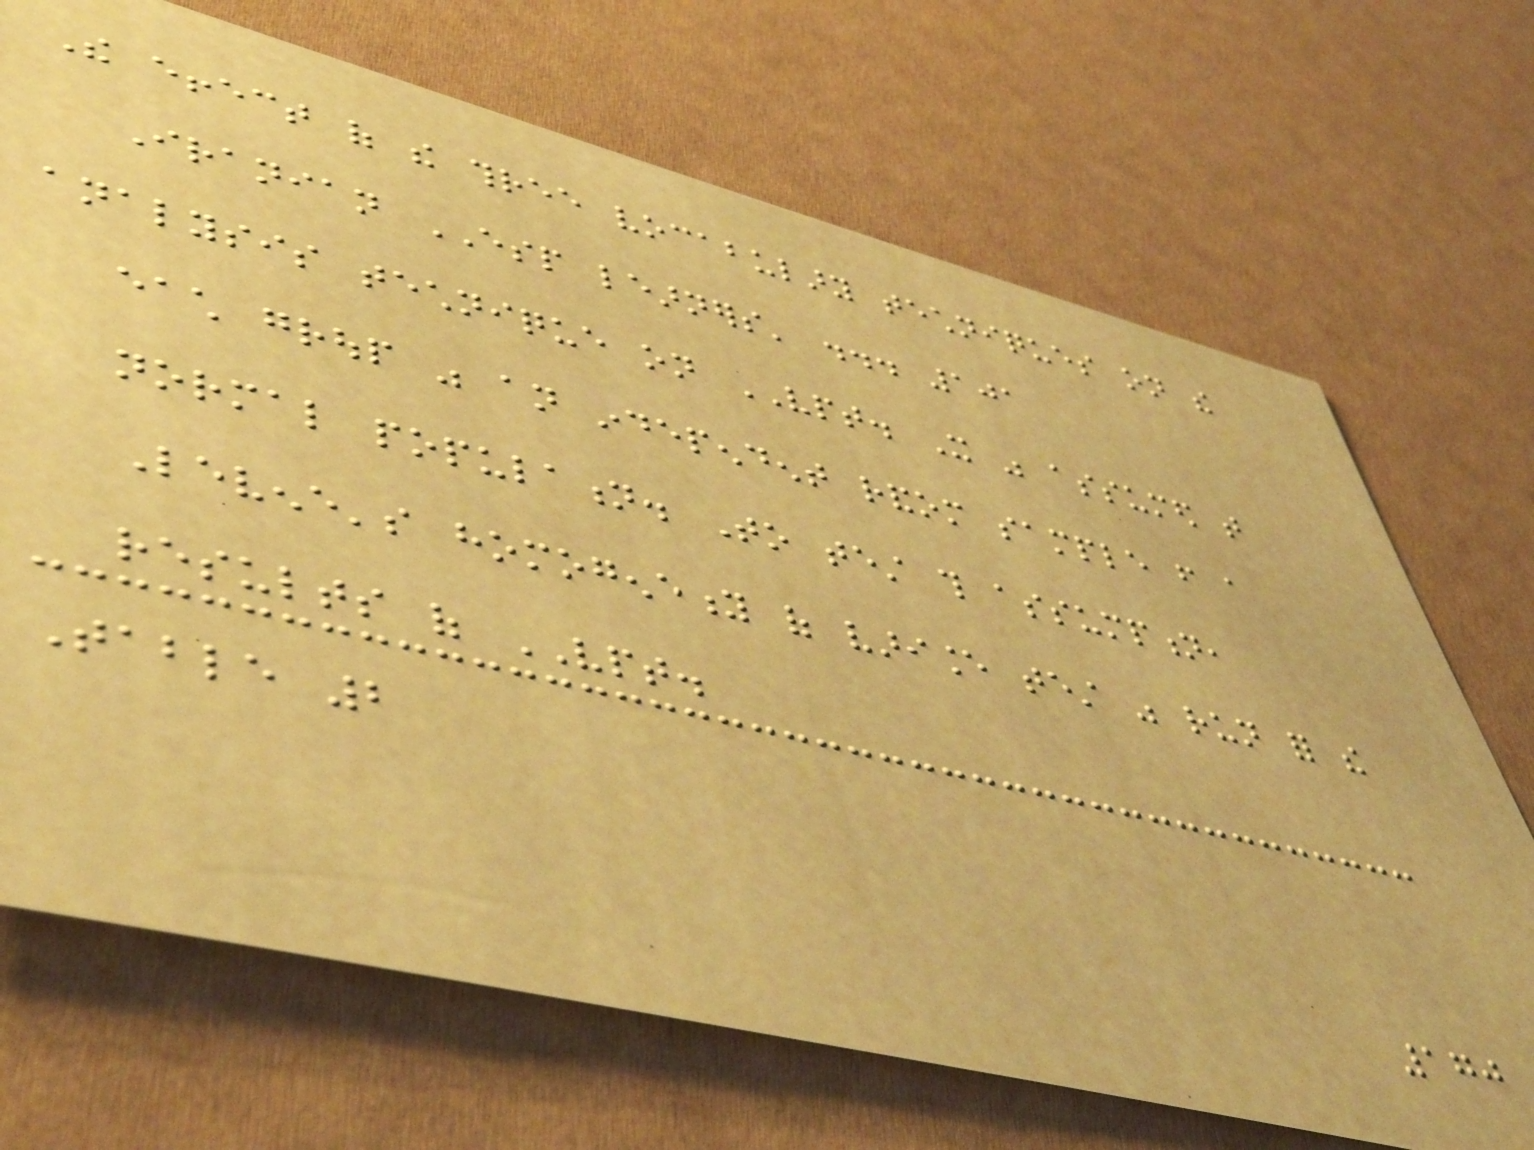The effect of the three vocabulary techniques on the
Iranian ESP learners' ... 101
analysis technique on VPT. It was assumed that
each group was an independent random sample from a
normal population. To test this assumption,
Levene's homogeneity of variance test was run for the
results of VPT.
Table 2
170
